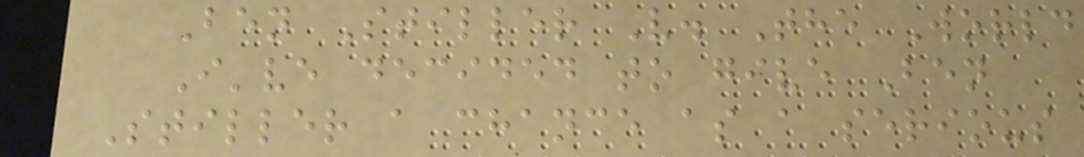Ben Stiller V. The World
I've decided to give Ben
Stiller a chance as a serious
